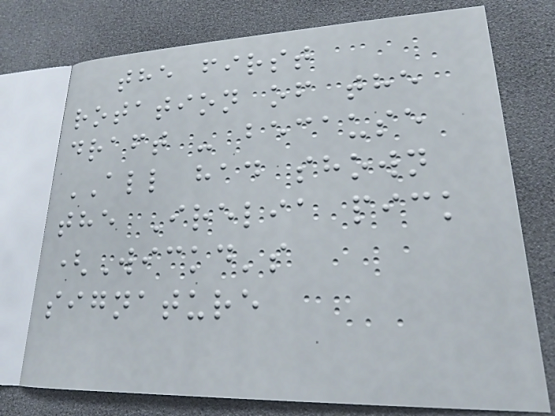the first
rotation of the
draft - because
ALL had shown
the Irelia pick
(Wickd's
signature
